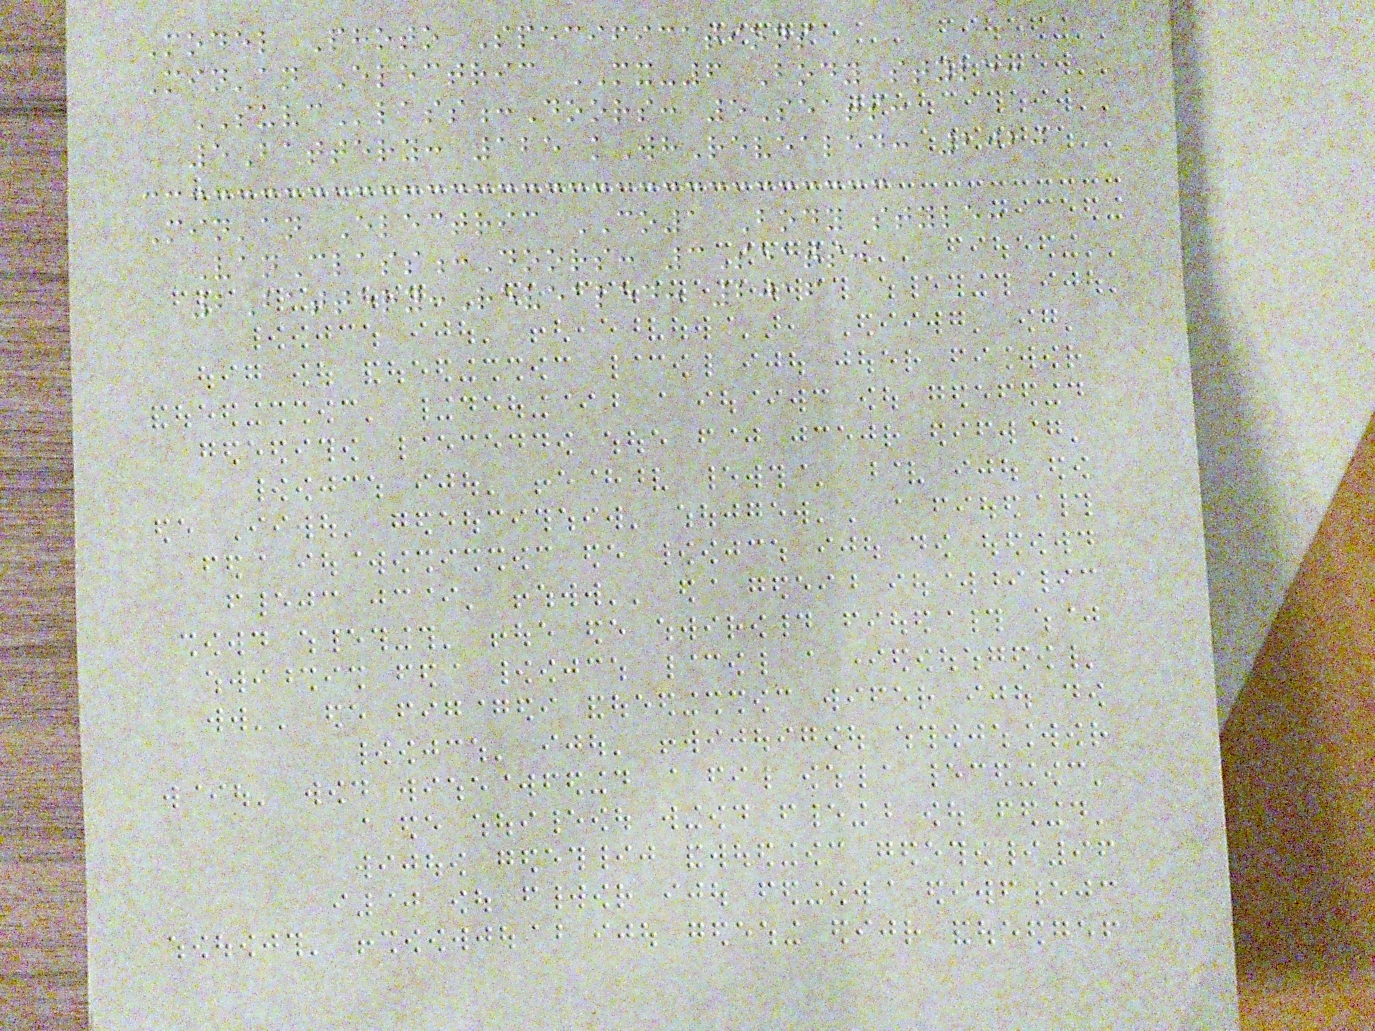Model Photo Specifications
Min'an Electric MX-6 Body style:
SUVClass:Doors: 5Seats:
5Battery: 125 kWhRevealed: 2020
Min'an Electric CO1 Body style:
VanClass:Doors: 3Seats:
2Battery:Revealed: 2016
